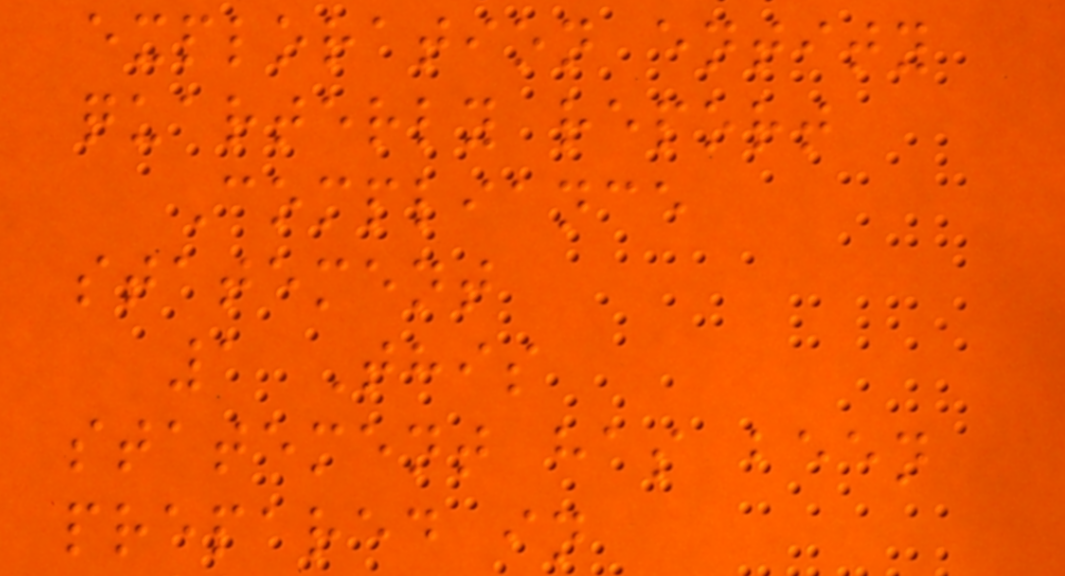exploration entity
quarterly report
Compliance
statement
1 This
statement has been
prepared in
